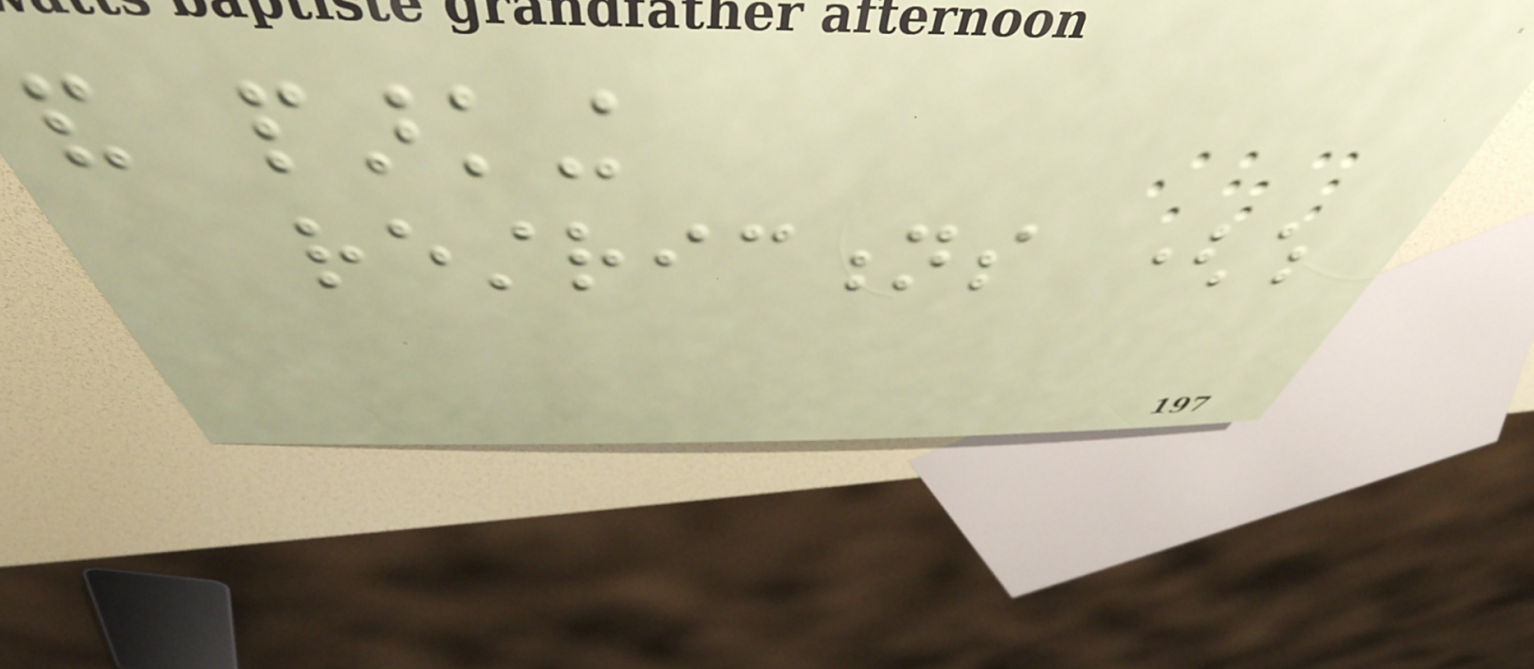and parking
restrictions (which
